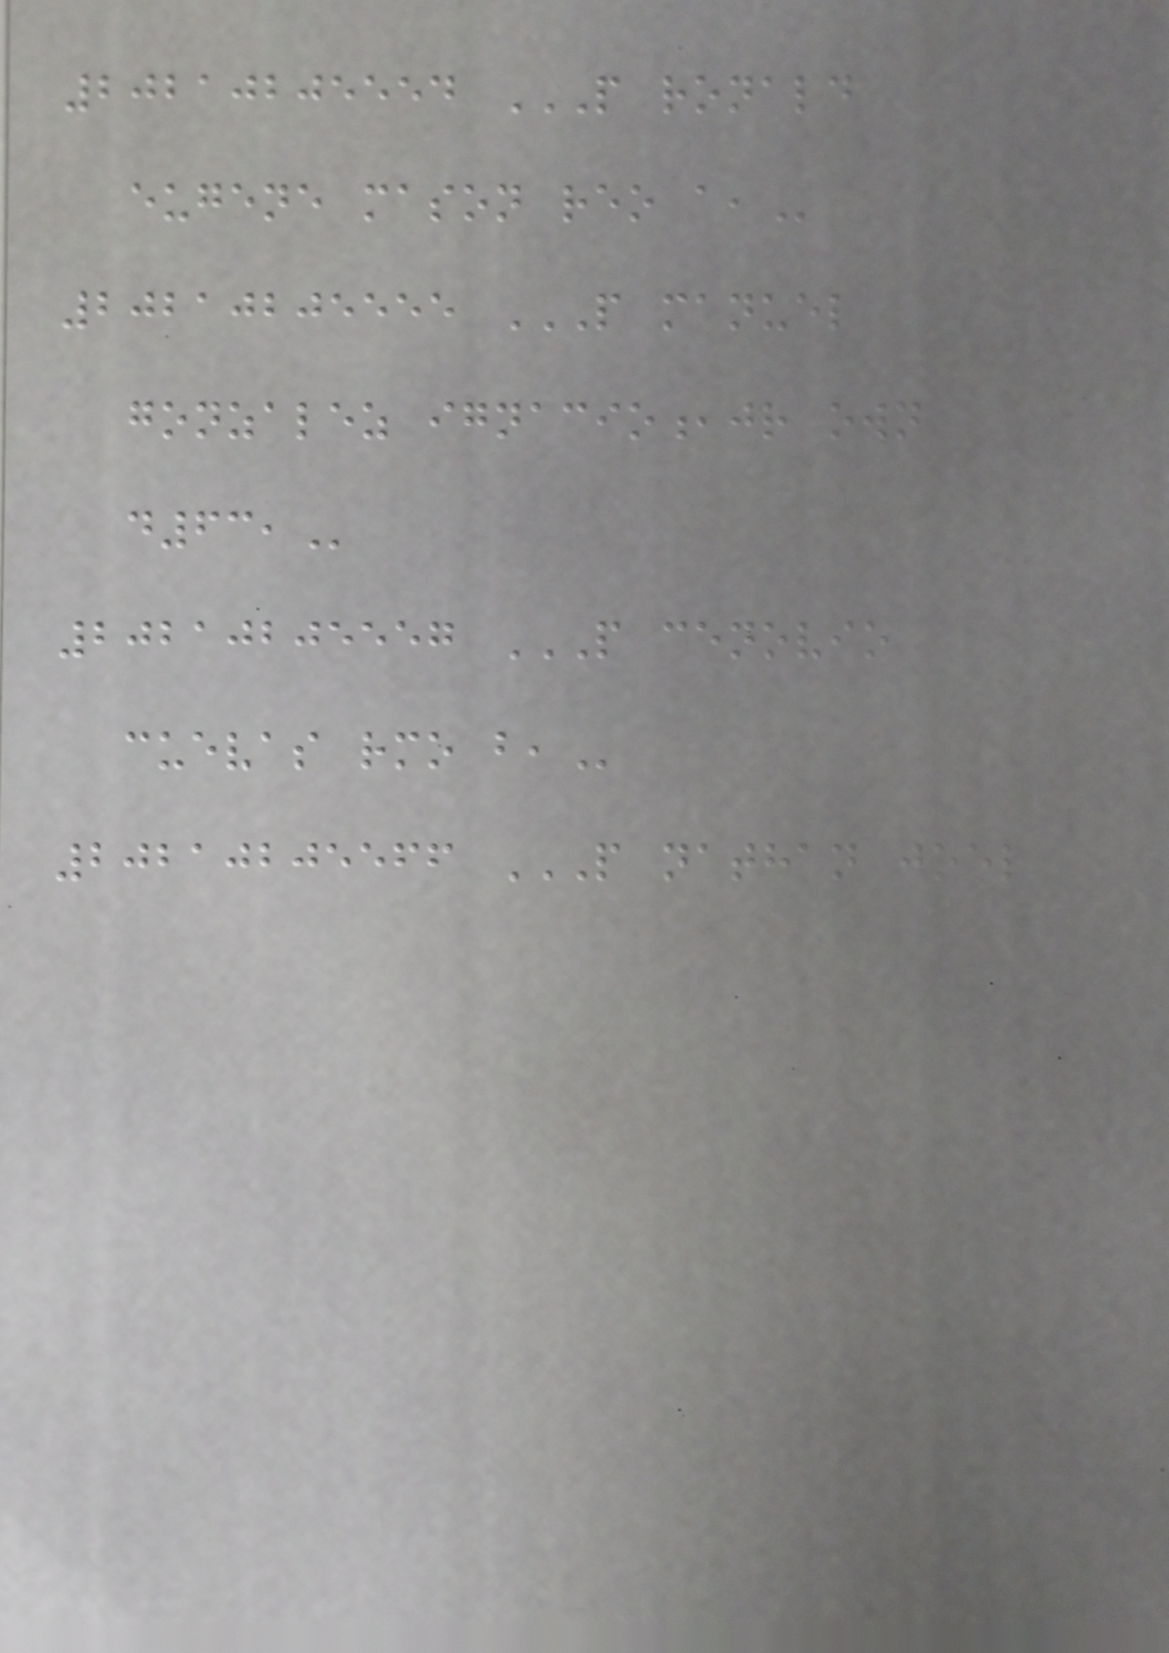20210205554 P RONALD
EUGENE MASON REO A,
20210205555 P MANUEL
GONZALEZ IGNACIO,JR OWN
D63,
20210205557 P CENOVIO
CUEVAS RMO B,
20210205566 P NATHAN JOEL
